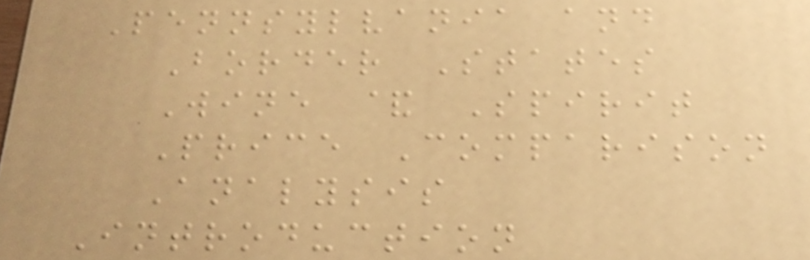Pennsylvania and
Border States
Wine & Spirit
Price Comparison
Analysis
Introduction
